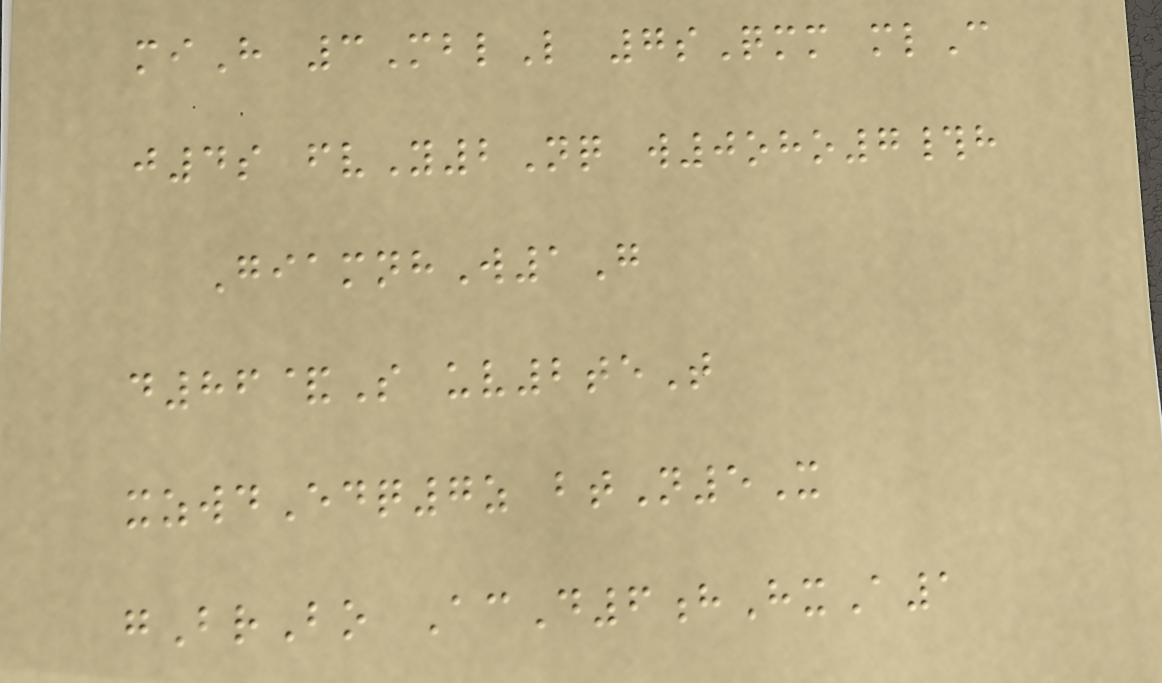miH 3MblL 7sQmm mlC
j4s fvY2Nq w0oho7#h
GiamnhW1G
d86&S uv2teT
xzwdEdq7z btN5X
gBrBo AcD6hHxA1
